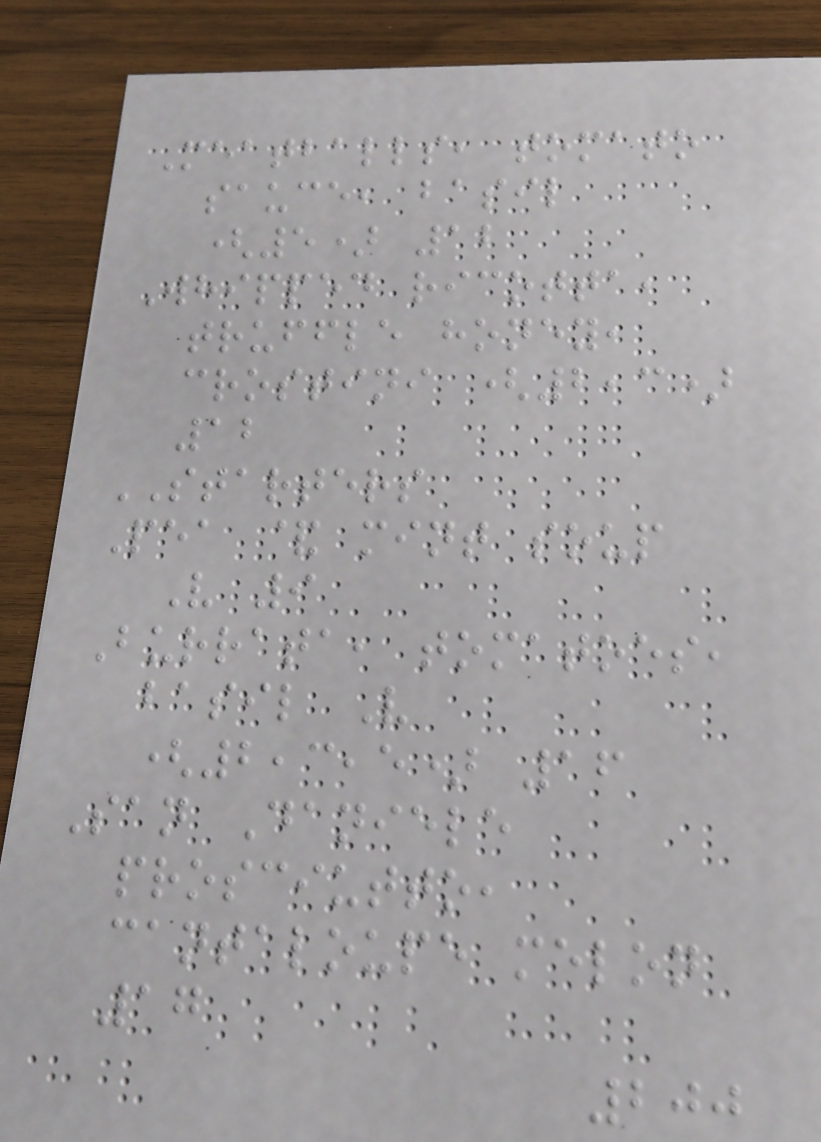Meatballs, tomato
sauce, basil
(5) 12
Whipped ricotta,
truffle honey,
crostini (2,3)
12
STARTERS
Pea & mint soup
V 9
Burrata, tomatoes,
basil V
(2,3,5) 16
San Daniele
prosciutto,
cantaloupe melon
17
200
